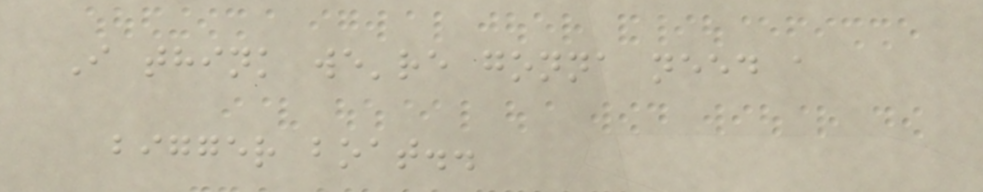I think we're gonna need a
bigger boat..
